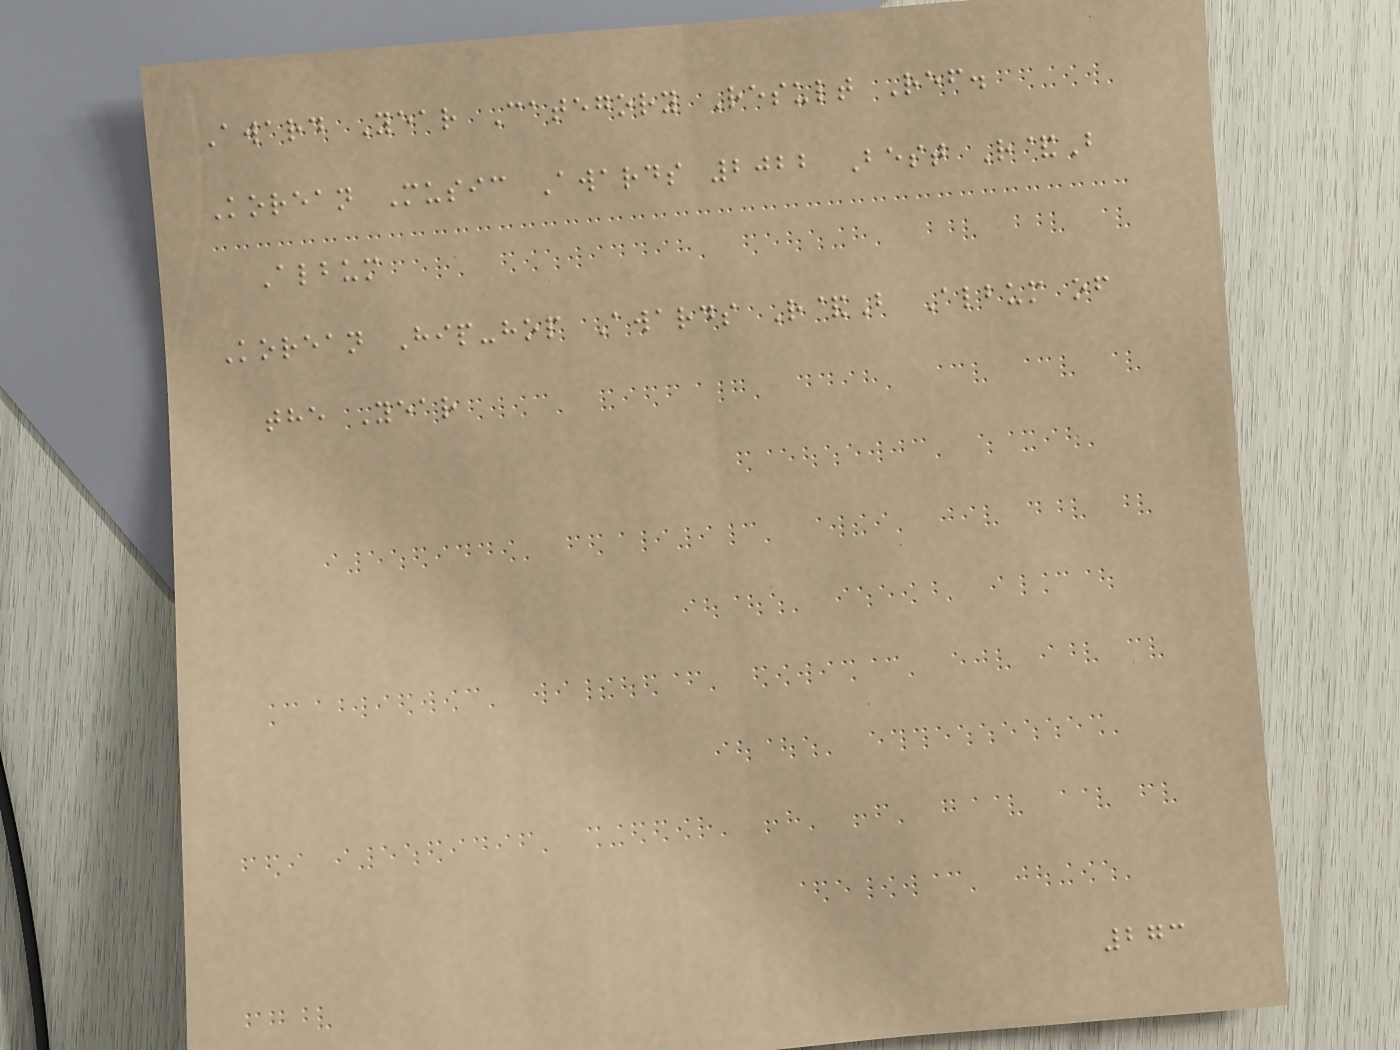Award Year Category Result Ref.
Korean Music Awards 2022 Best R&B
Album
Korean Hip-hop Awards R&B Album of
the Year
273
